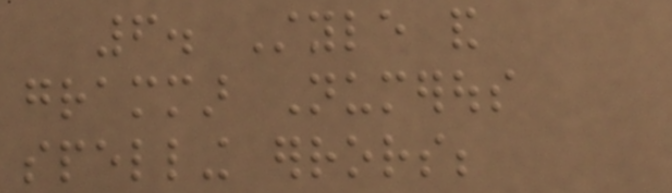6. Style and
grammar Numerous
spelling errors;
